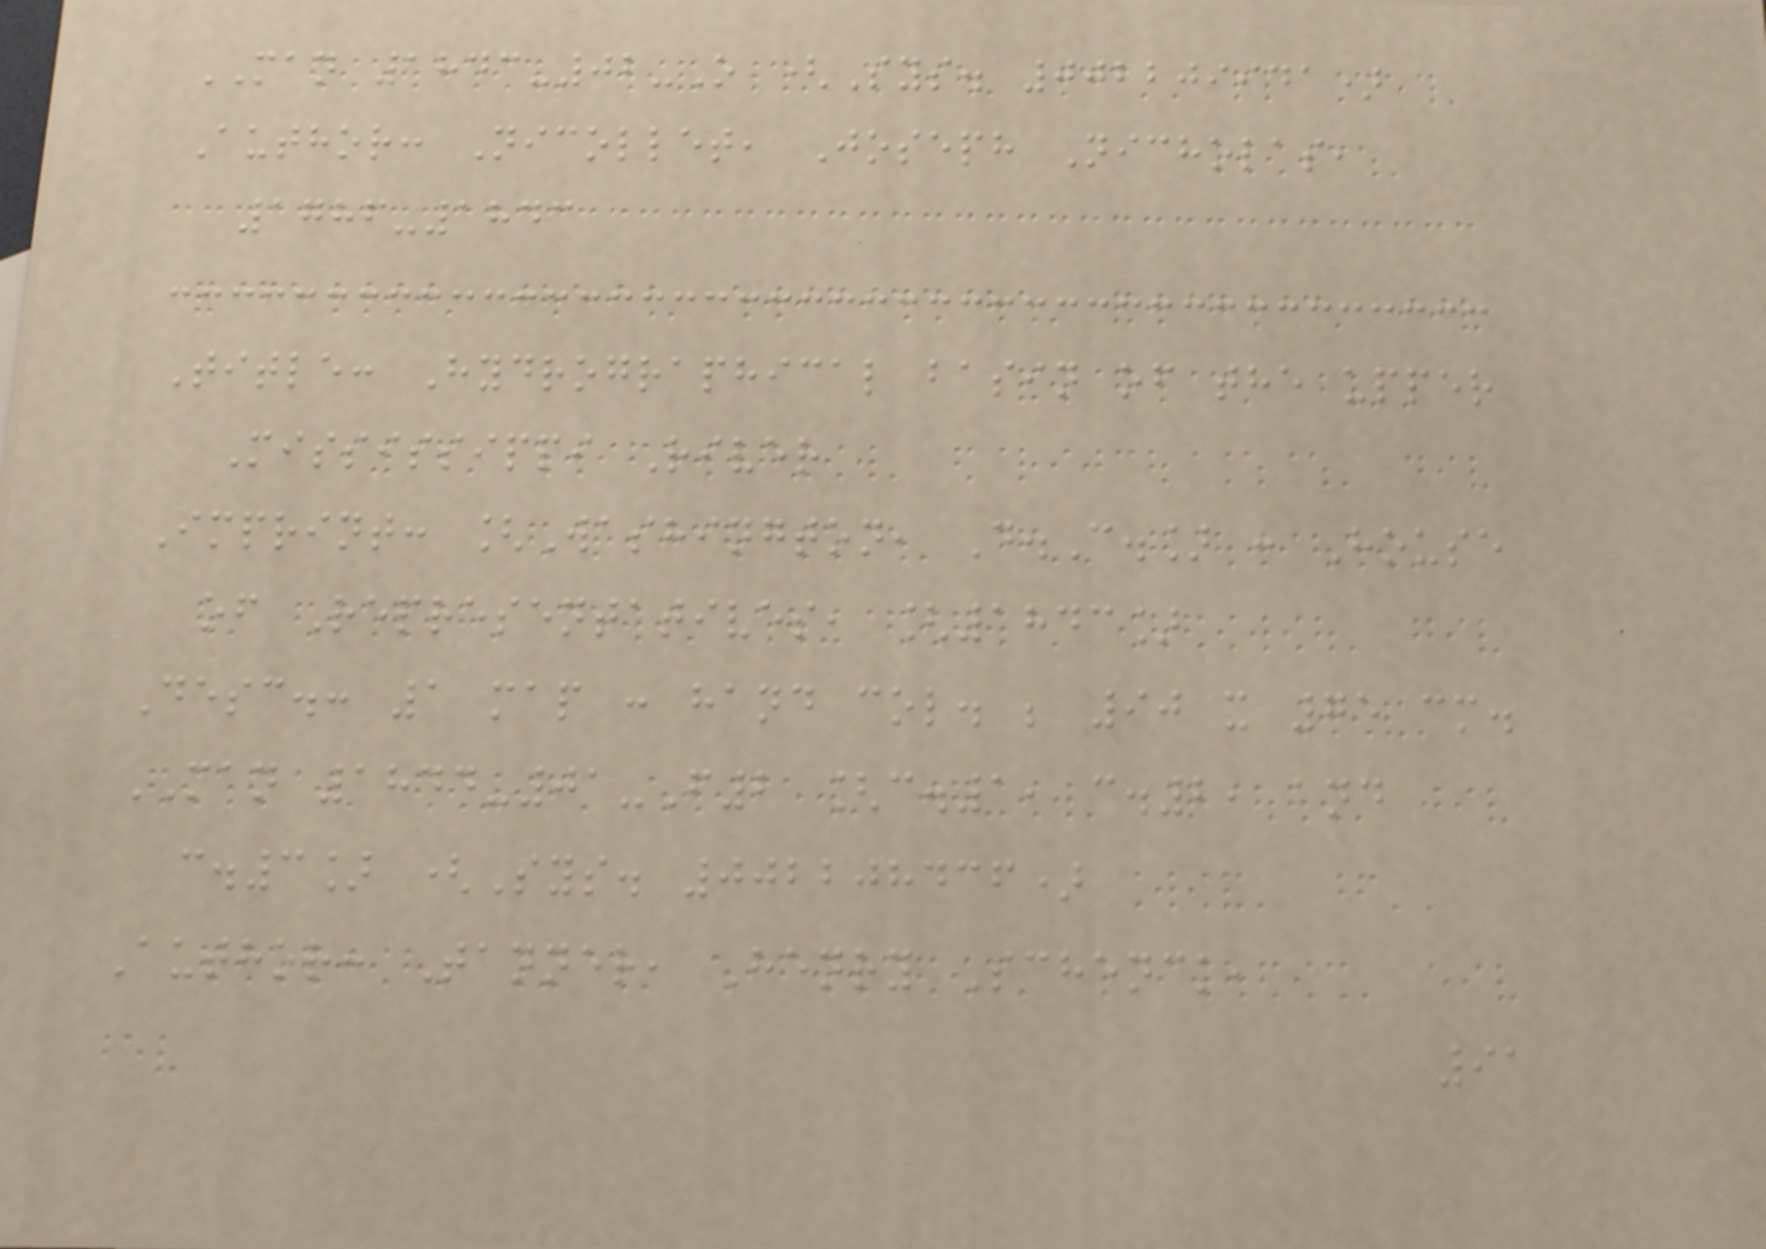MAN 1843-02-O (Sys. 002209941)
Author: Nicollet, Joseph Nicholas,
1786-1843
Title: Hydrographical basin of the upper
Mississippi River
Imprint: [Washington, D.C.] : House
of Representatives, [1843]
Desc.: 1 map : hand col. ; 90 x 75 cm.
MAN 1844-01-F2 [c.1, c.2, and
c.3] (Sys. 002208436)
Author: Tanner, Henry Schenck,
91
